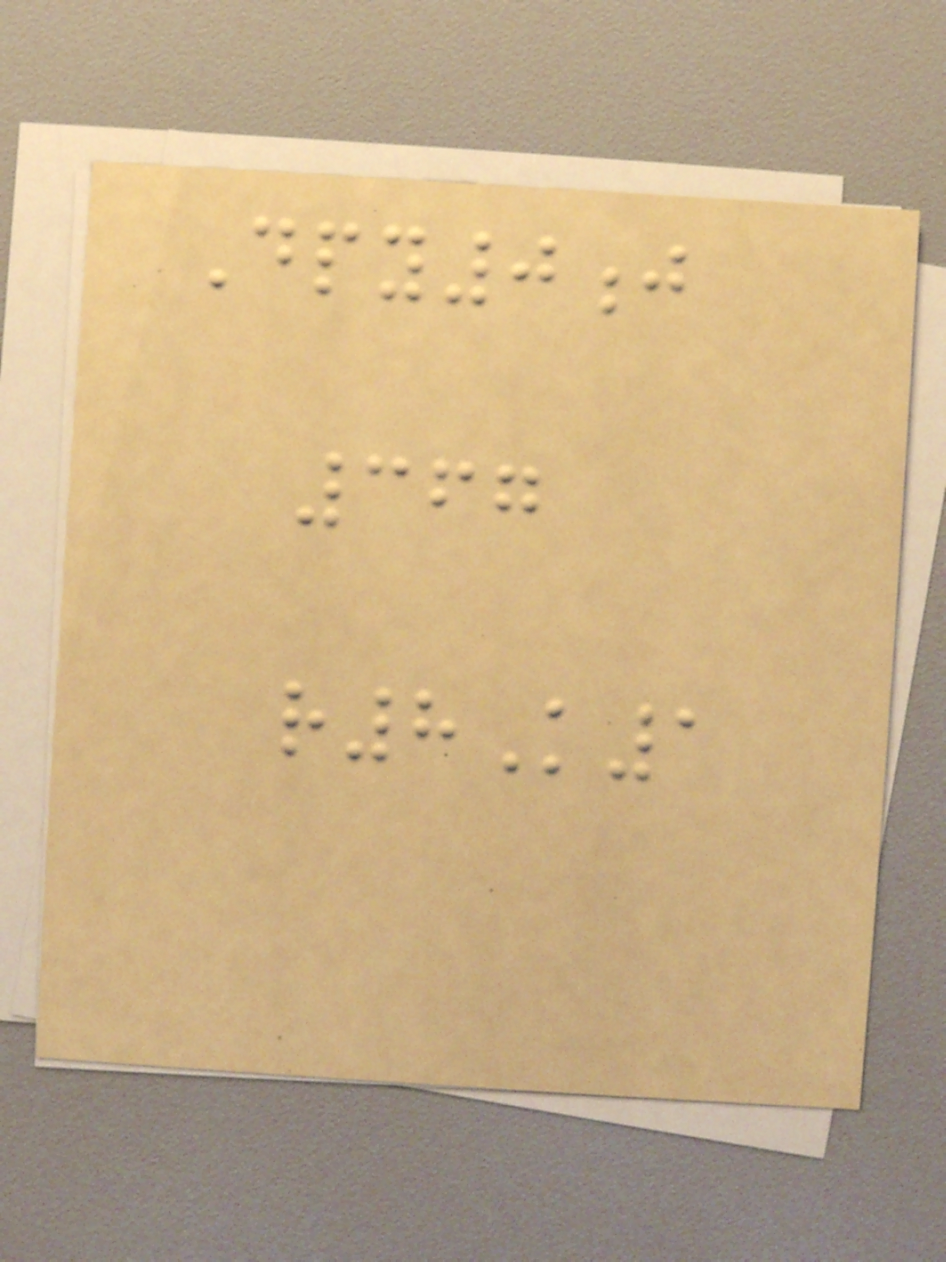Dpy0j
367
r8K1
